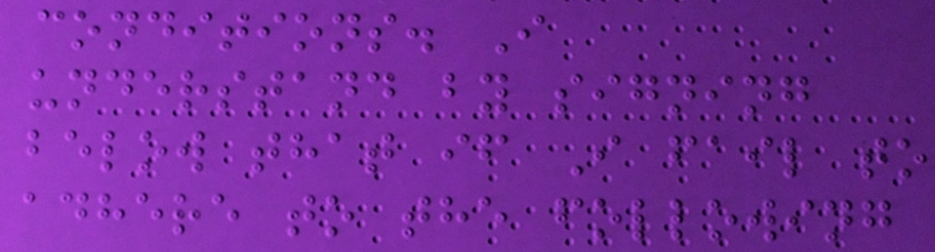conditions. I
understand by signing
below that if I fail to
adhere to the following
